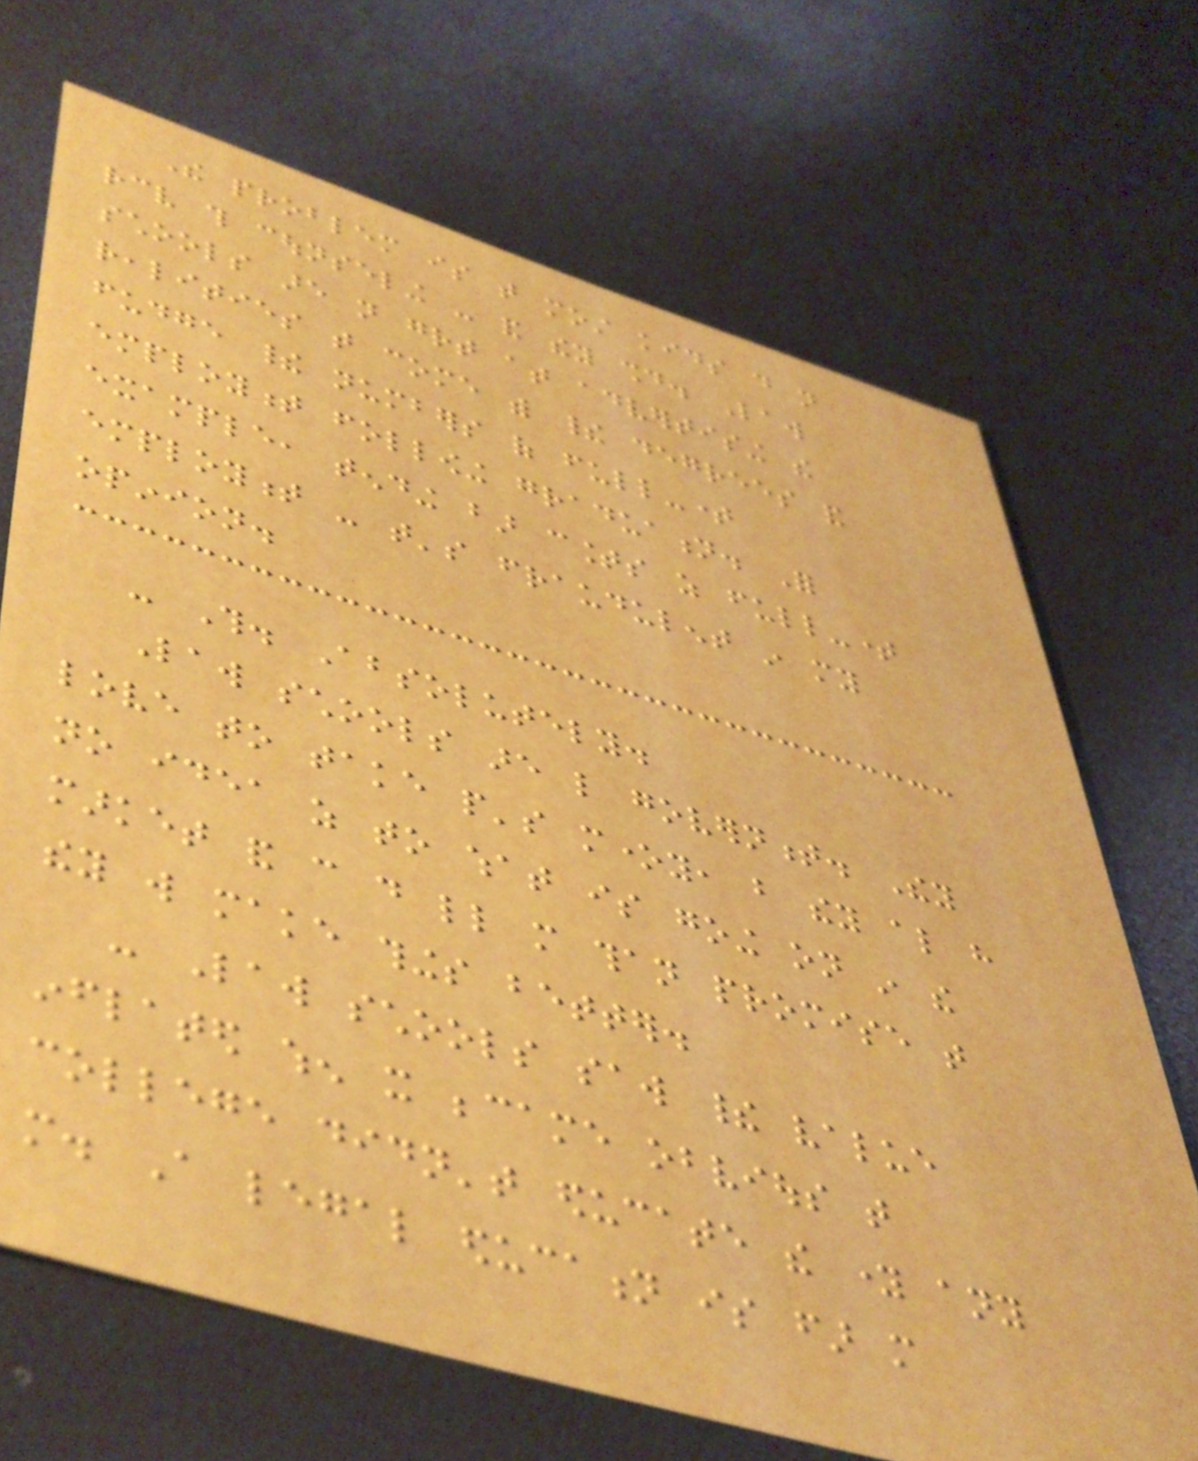The problem is that most kids do not
receive this counseling - and they should. Law
schools are not great at advertising the
realities that come with their degrees and
fudge their numbers of full-time
employment following graduation. For
example, tending bar counts as full-time
employment - that's fraudulent in my
opinion.
- This. Absolutely.
Law schools are like government. They
love to take people's money, but they also have
no idea as to what is going on in the
market and can do little more than promise that
they will make things better.
- Law schools saw their value
inflated when it became obvious that
college didn't educate the young any
more. A legal education is far more
